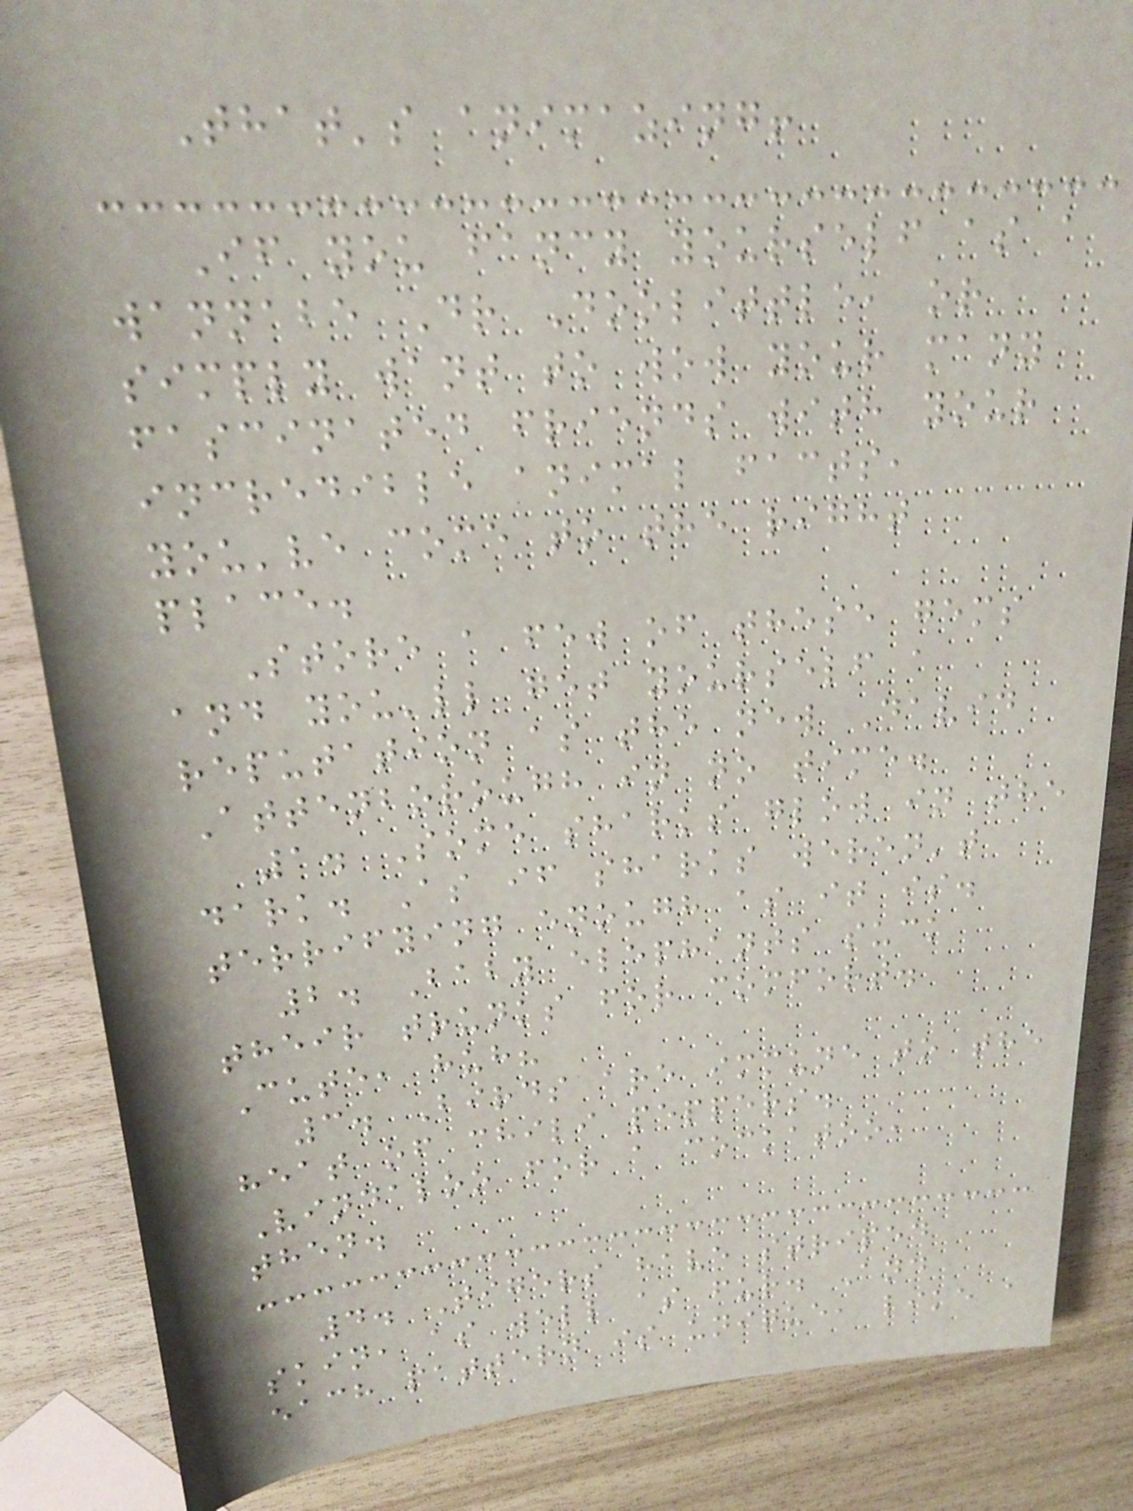That's animazing!
If you fancy yourself as a
wannabe Dr Doolittle, or
simply want to wow your many
fascinated friends with your
incredible animal facts,
you've come to the right
place.
Store a few of these gems
and you'll get yourself a
reputation as the new David
Attenborough in no time.
1. Some sharks glow in the
dark. As if sharks weren't
terrifying enough as it is.
2. Baby elephants suck
their trunks for comfort.
Cute, huh?
3. Birds are immune to the
heat of chili peppers.
Vindaloo for a cockatoo,
then.
4. Tigers have striped
skin, as well as fur. And
each pattern is unique, like a
